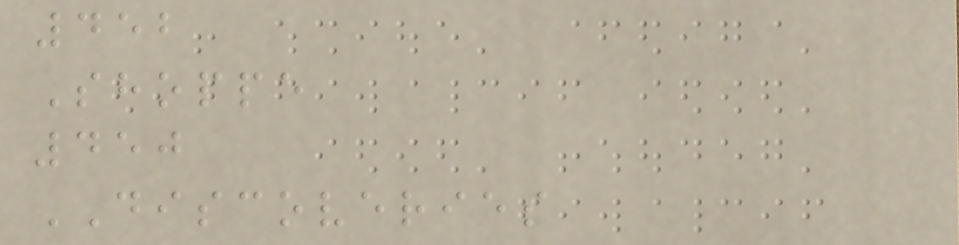452
Shoppe
450
DISCOVERIES
